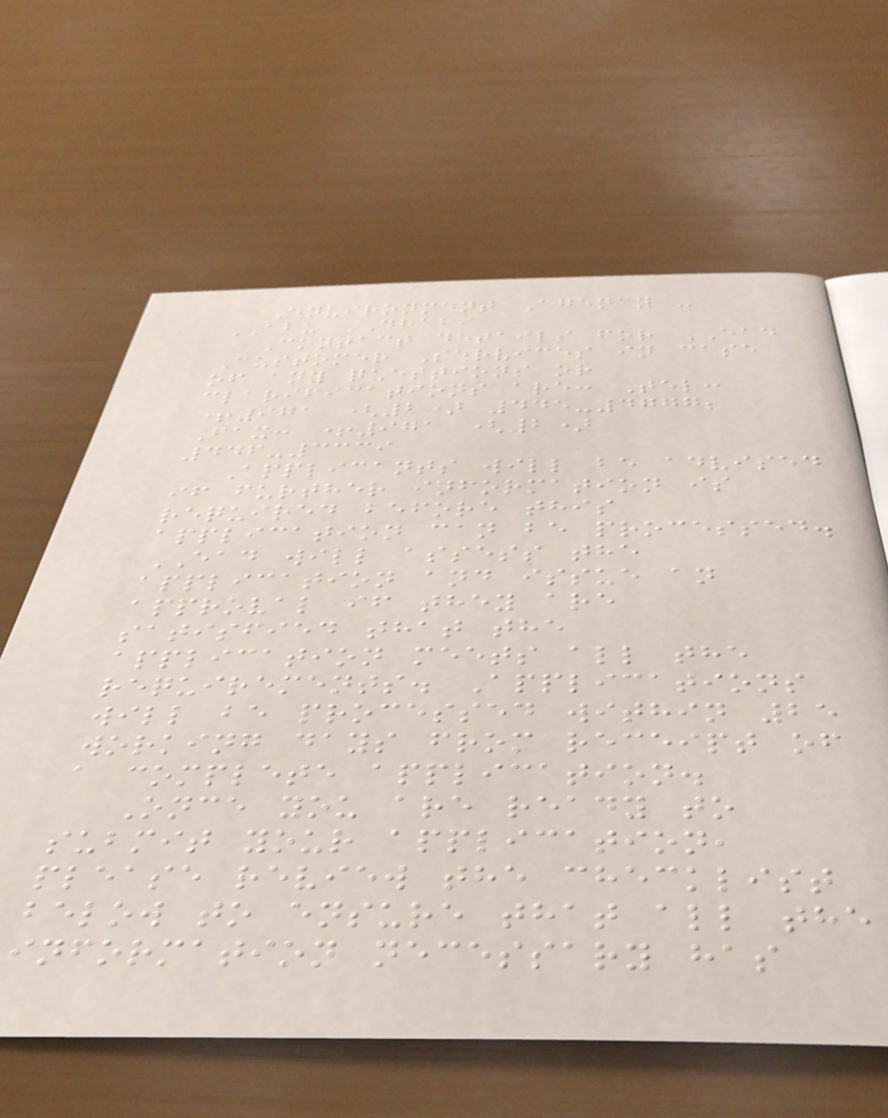Environment Agency -
ABU DHABI
Contact details for EAD
Customer Services in case
of any questions or
clarifications are: Tel:
+971 (2) 445-4777;
Fax: +971 (2)
446-3339
Applicants will be advised
if further information is
required before this
application can be processed.
EAD will assess the
application and issue an
approval if they are
satisfied that the
application meets all the
requirements. Applications
will be processed within 25
working days from receipt of
a complete application.
Once you are ready to
submit your application,
please review the checklist
below to ensure that all the
information necessary has
